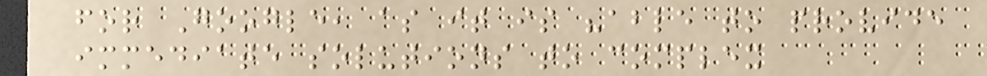for Google, as it is "able to provide
immediate solutions to complex
